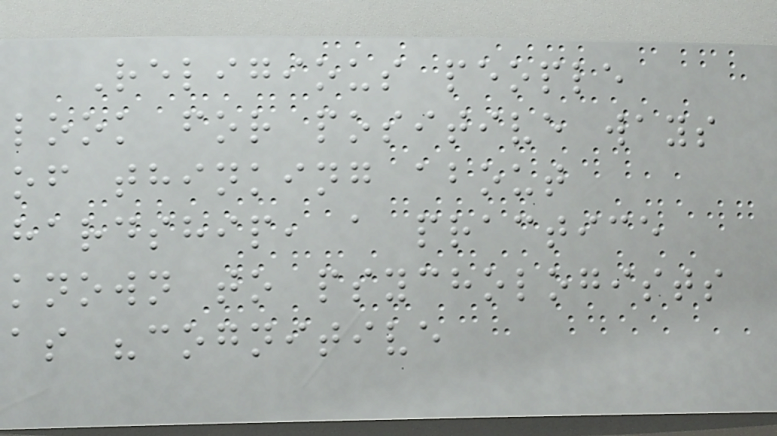Religious people
look for positive ways
of thinking about
hardship, a practice
known to psychologists
as "cognitive
